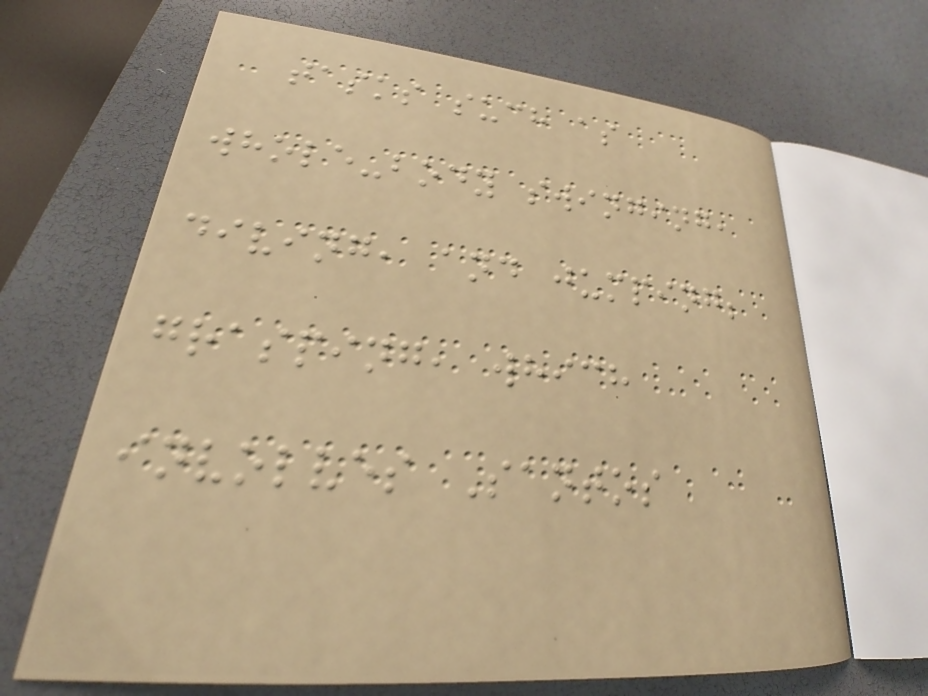tasks such as
whole-body swinging,
diving, and jumping;
grasping, which
involves Santos
